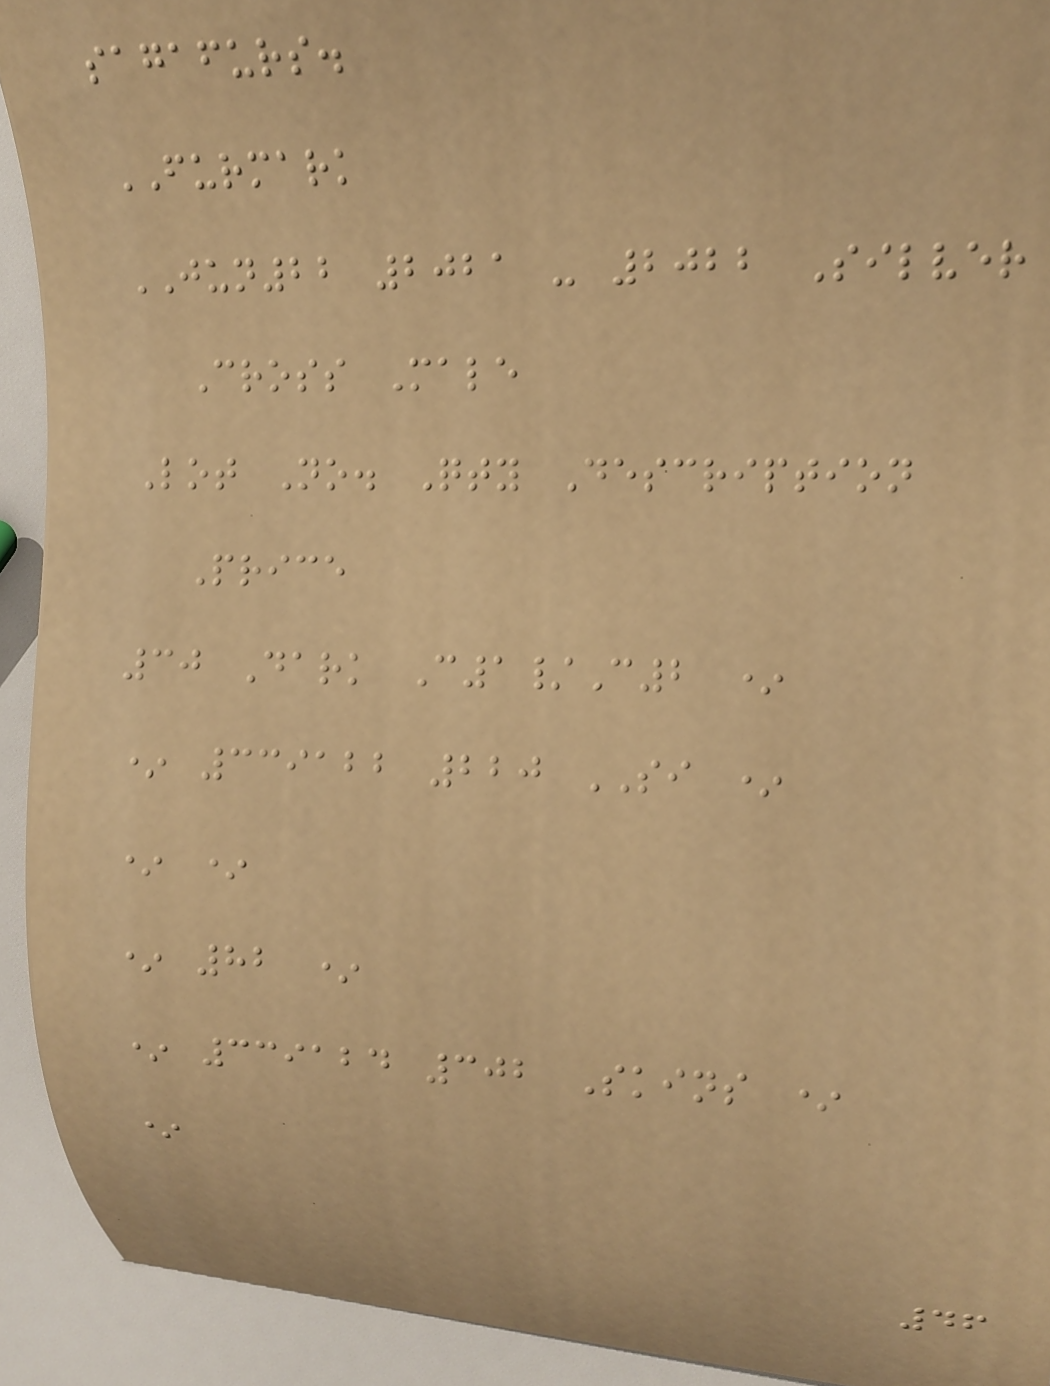sagafurs.
FURMARK
JUN22 2021 - 2022 Silver
Cross Male
Lot No. Qty Description
Price
30 Dark C1/C2 *
* 339122 220 SI *
* *
* 82 *
* 339124 302 Skins *
*
46
